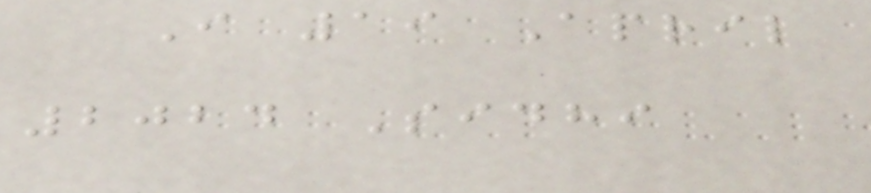I 19 April
2024 Sidhi
